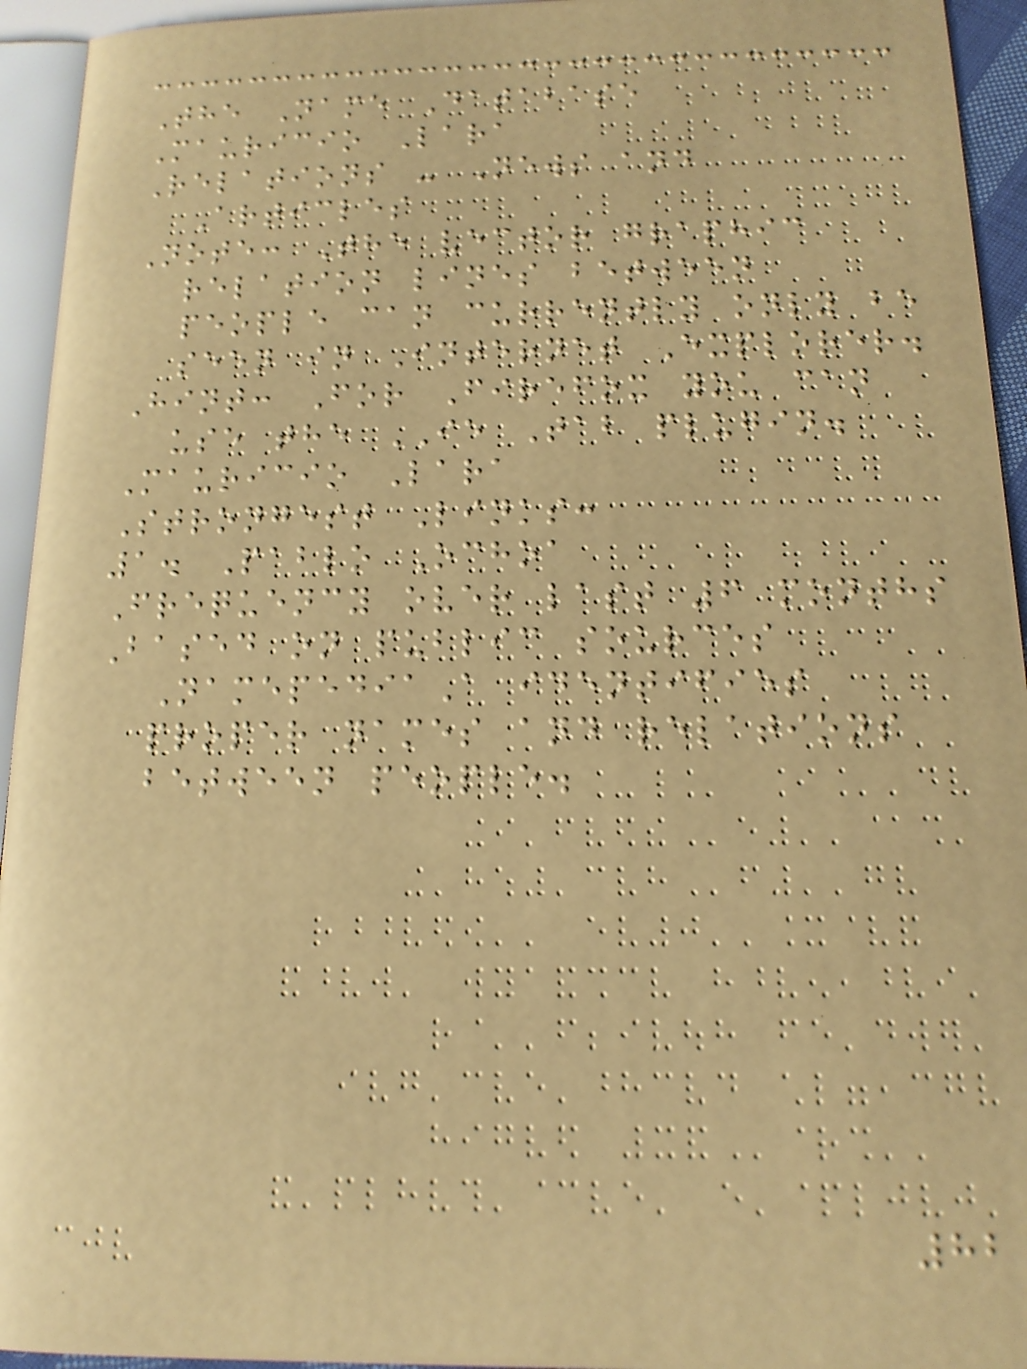The Name Database
Mauricio Lara
Relations - News and
Articles
Note: The vector graphic
relation lines between
people can currently only be
seen in Internet Explorer.
Hint: For Firefox you can
use the IE Tab plugin.
Mauricio Lara
Strongest Links:
1. Pablo Ochoa
Frequency over last 6 months
Based on public sources
NamepediaA identifies
proper names and relations
between people.
82
